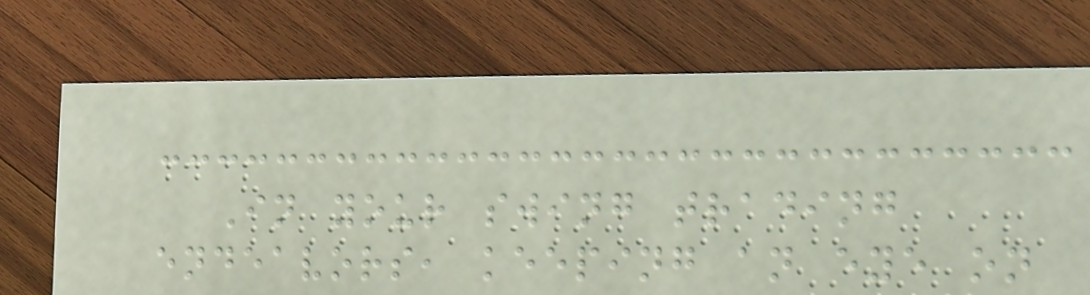In your swing trading
endeavors, keeping an eye on
